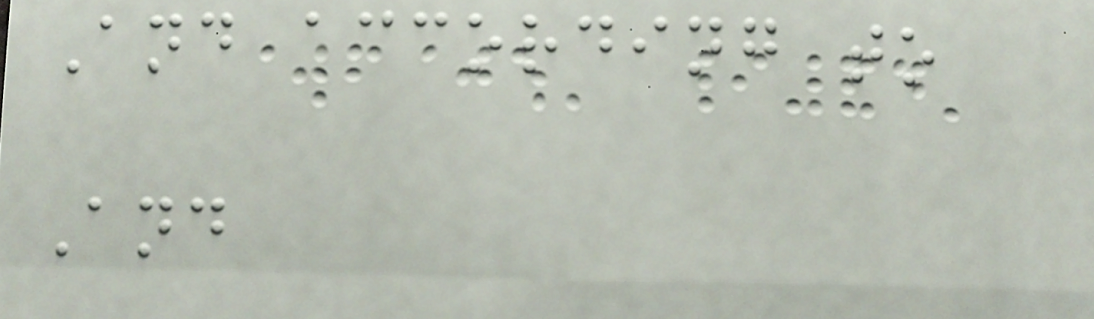And according to
And
